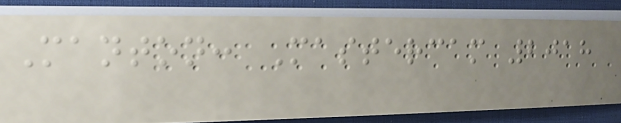Manton: Mastercam 2018
